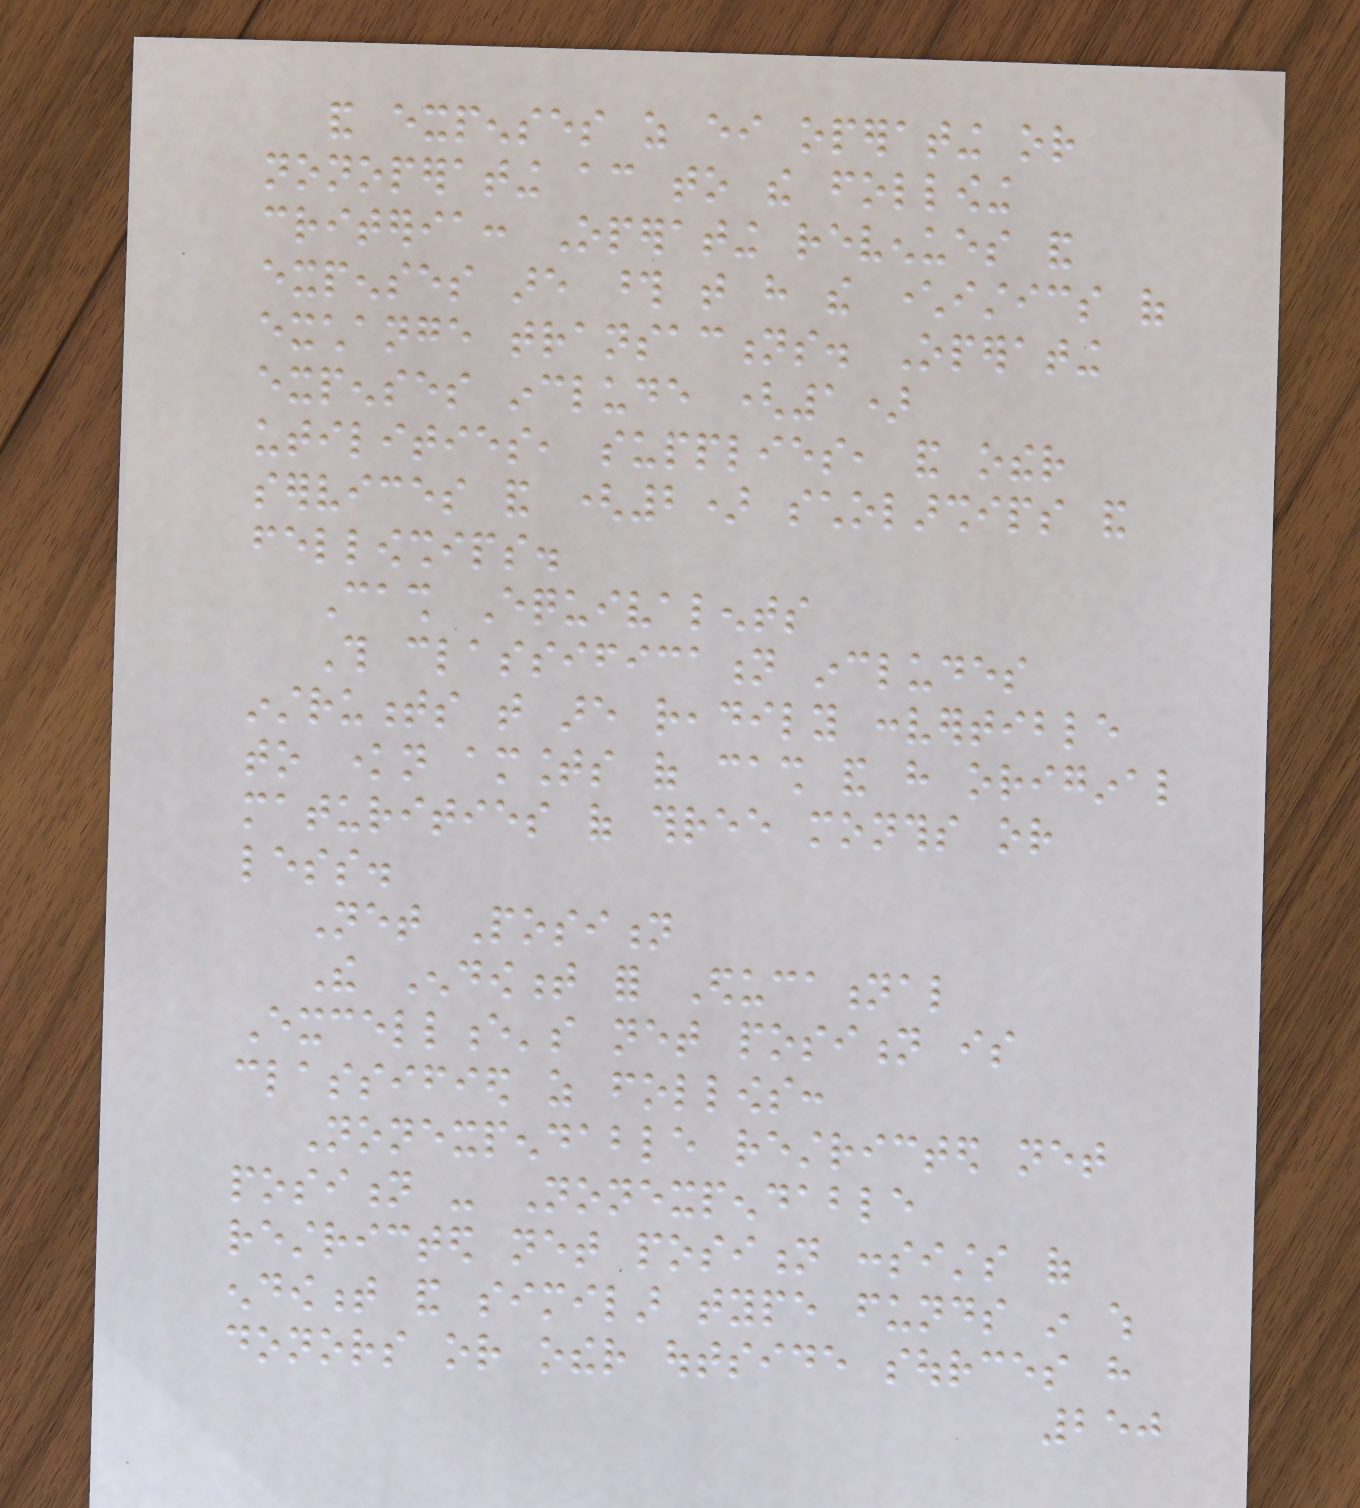and expenses as either operating or
nonoperating according to the following
criteria: Operating revenues and
expenses are those that have the characteristics of
exchange transactions. Operating
expenses include (1)
utilities, supplies, and other
services and (2) scholarships and
fellowships.
Cash Equivalents
This classification includes
instruments that are readily convertible
to known amounts of cash and have original
maturities of three months or
less.
Net Position
The Endowment for Educational
Excellence's net position is
classified as follows:
Nonexpendable restricted net
position - Nonexpendable
restricted net position consists of
endowment and similar type funds in which
donors or other outside sources have
250
